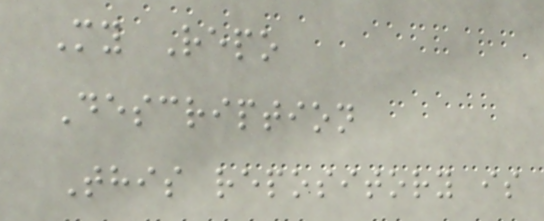My Repo
Description
This repository is
